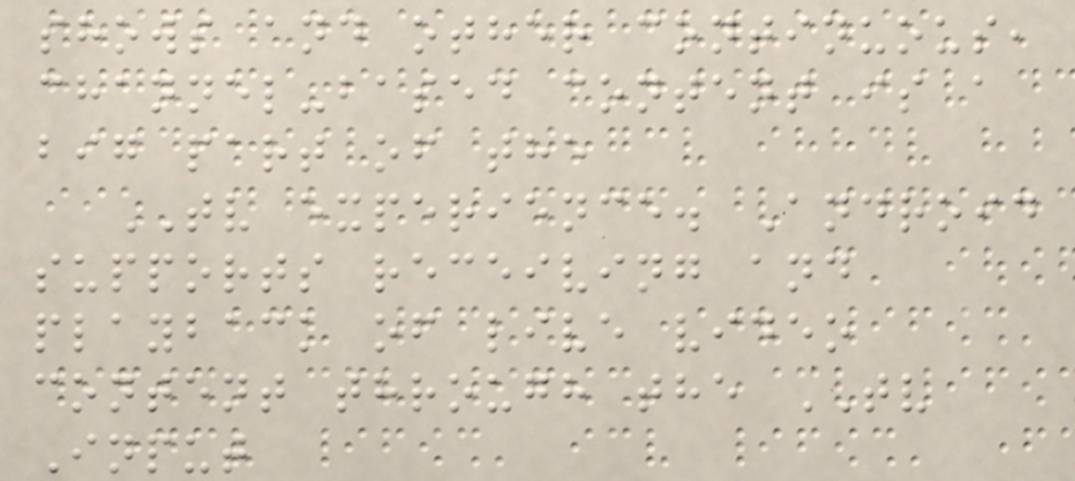shows and other continuous,
channel-based content is a
big part of the
TV experience. Android
supports receiving and
playback of live video
content through the TV
Input
